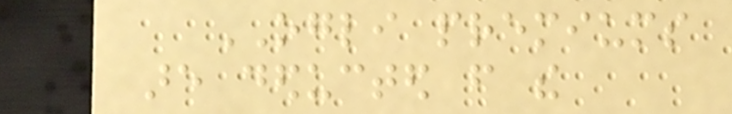OGLI premiums
are deducted from the
